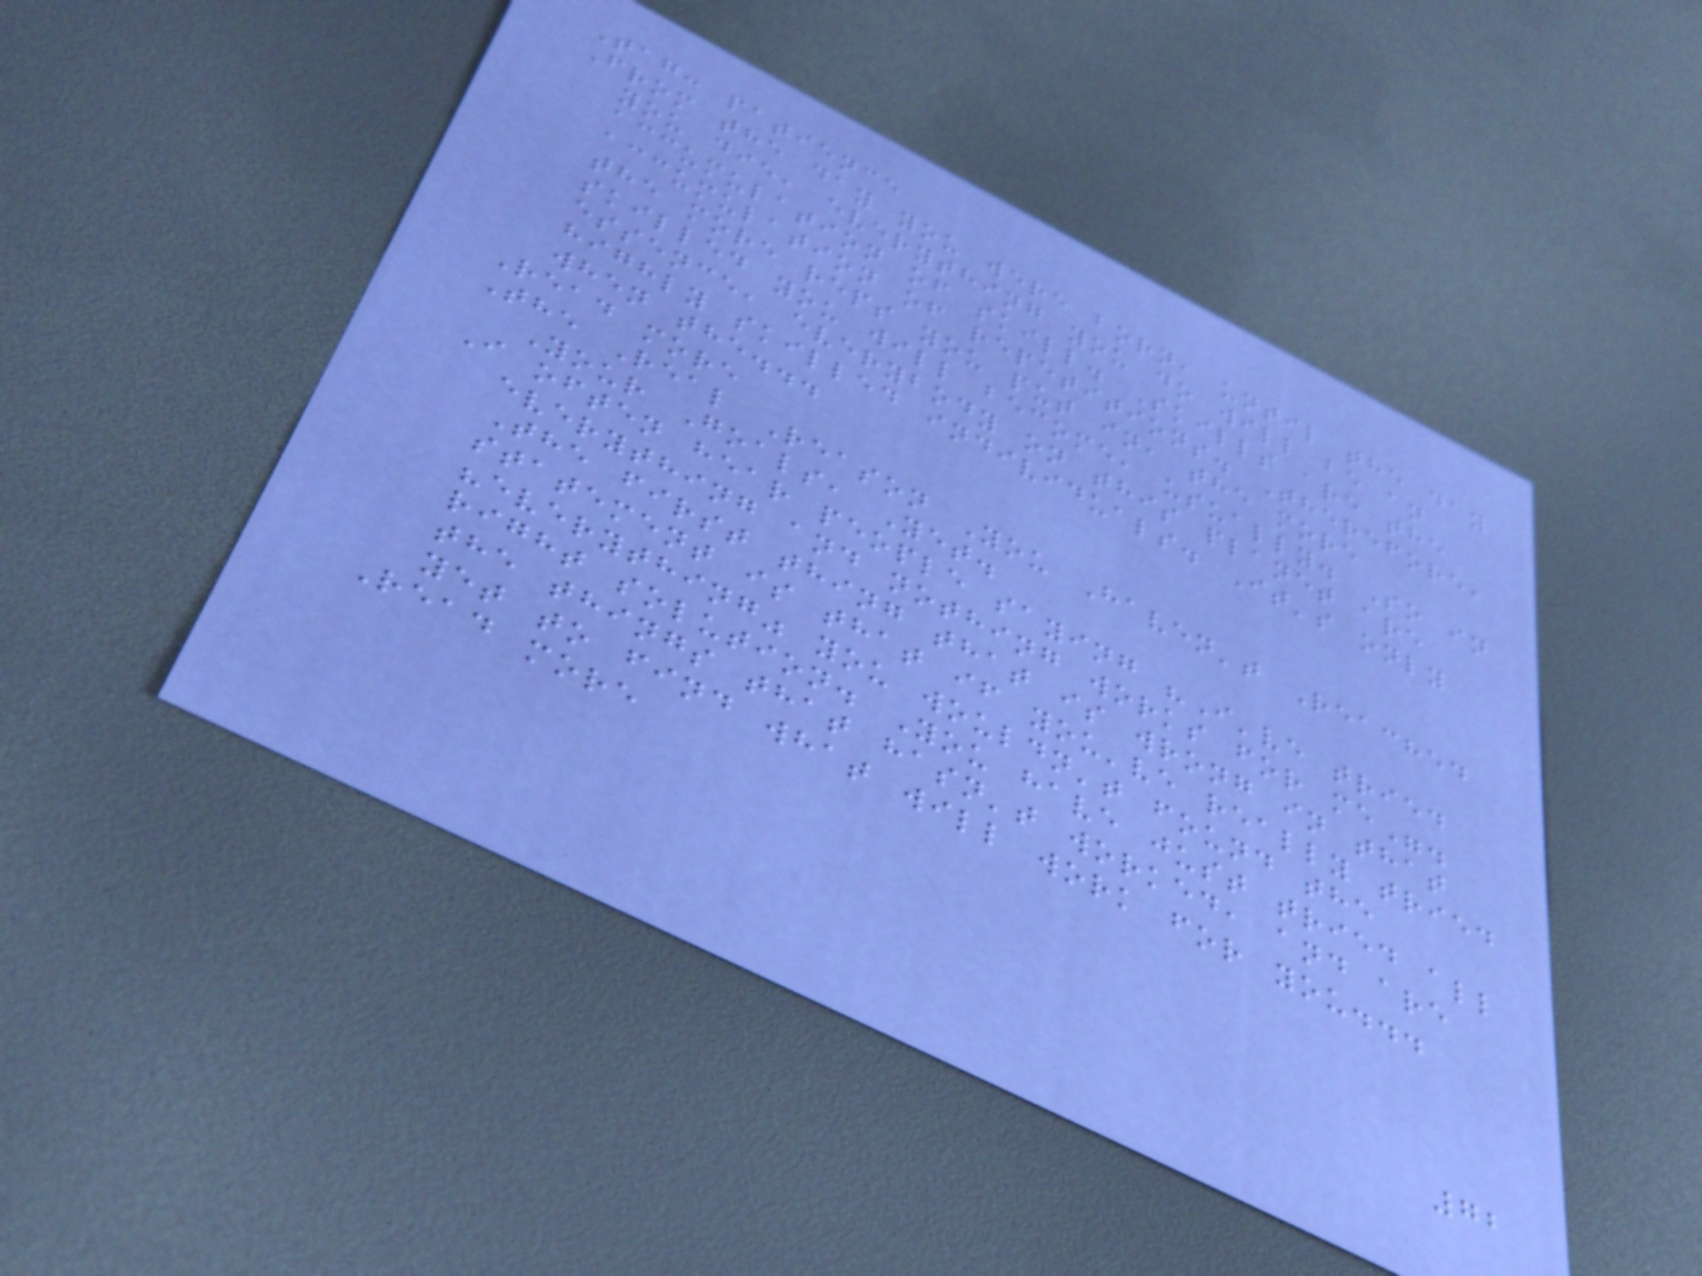Tag: patience
From the day you were born, until the day
you die, everything you do will be an
accumulation of skill. Skills are the
accumulation of repetitions. Therefore,
the more reps you put in, the more
skilled you will become, usually. So in
essence, everybody on this planet are
highly skilled individuals. It's only
when the...
Read more
The Real Reason You Haven't Reached
Your Goals, Yet.
I often hear people saying "I've tried
everything and nothing works for me".
The first thing that is wrong in that
statement is that if you've really tried
"everything" you wouldn't found the
right solution. You have just tried all
the things that hasn't worked, and are
yet to find what will work for you...
Read more
72
